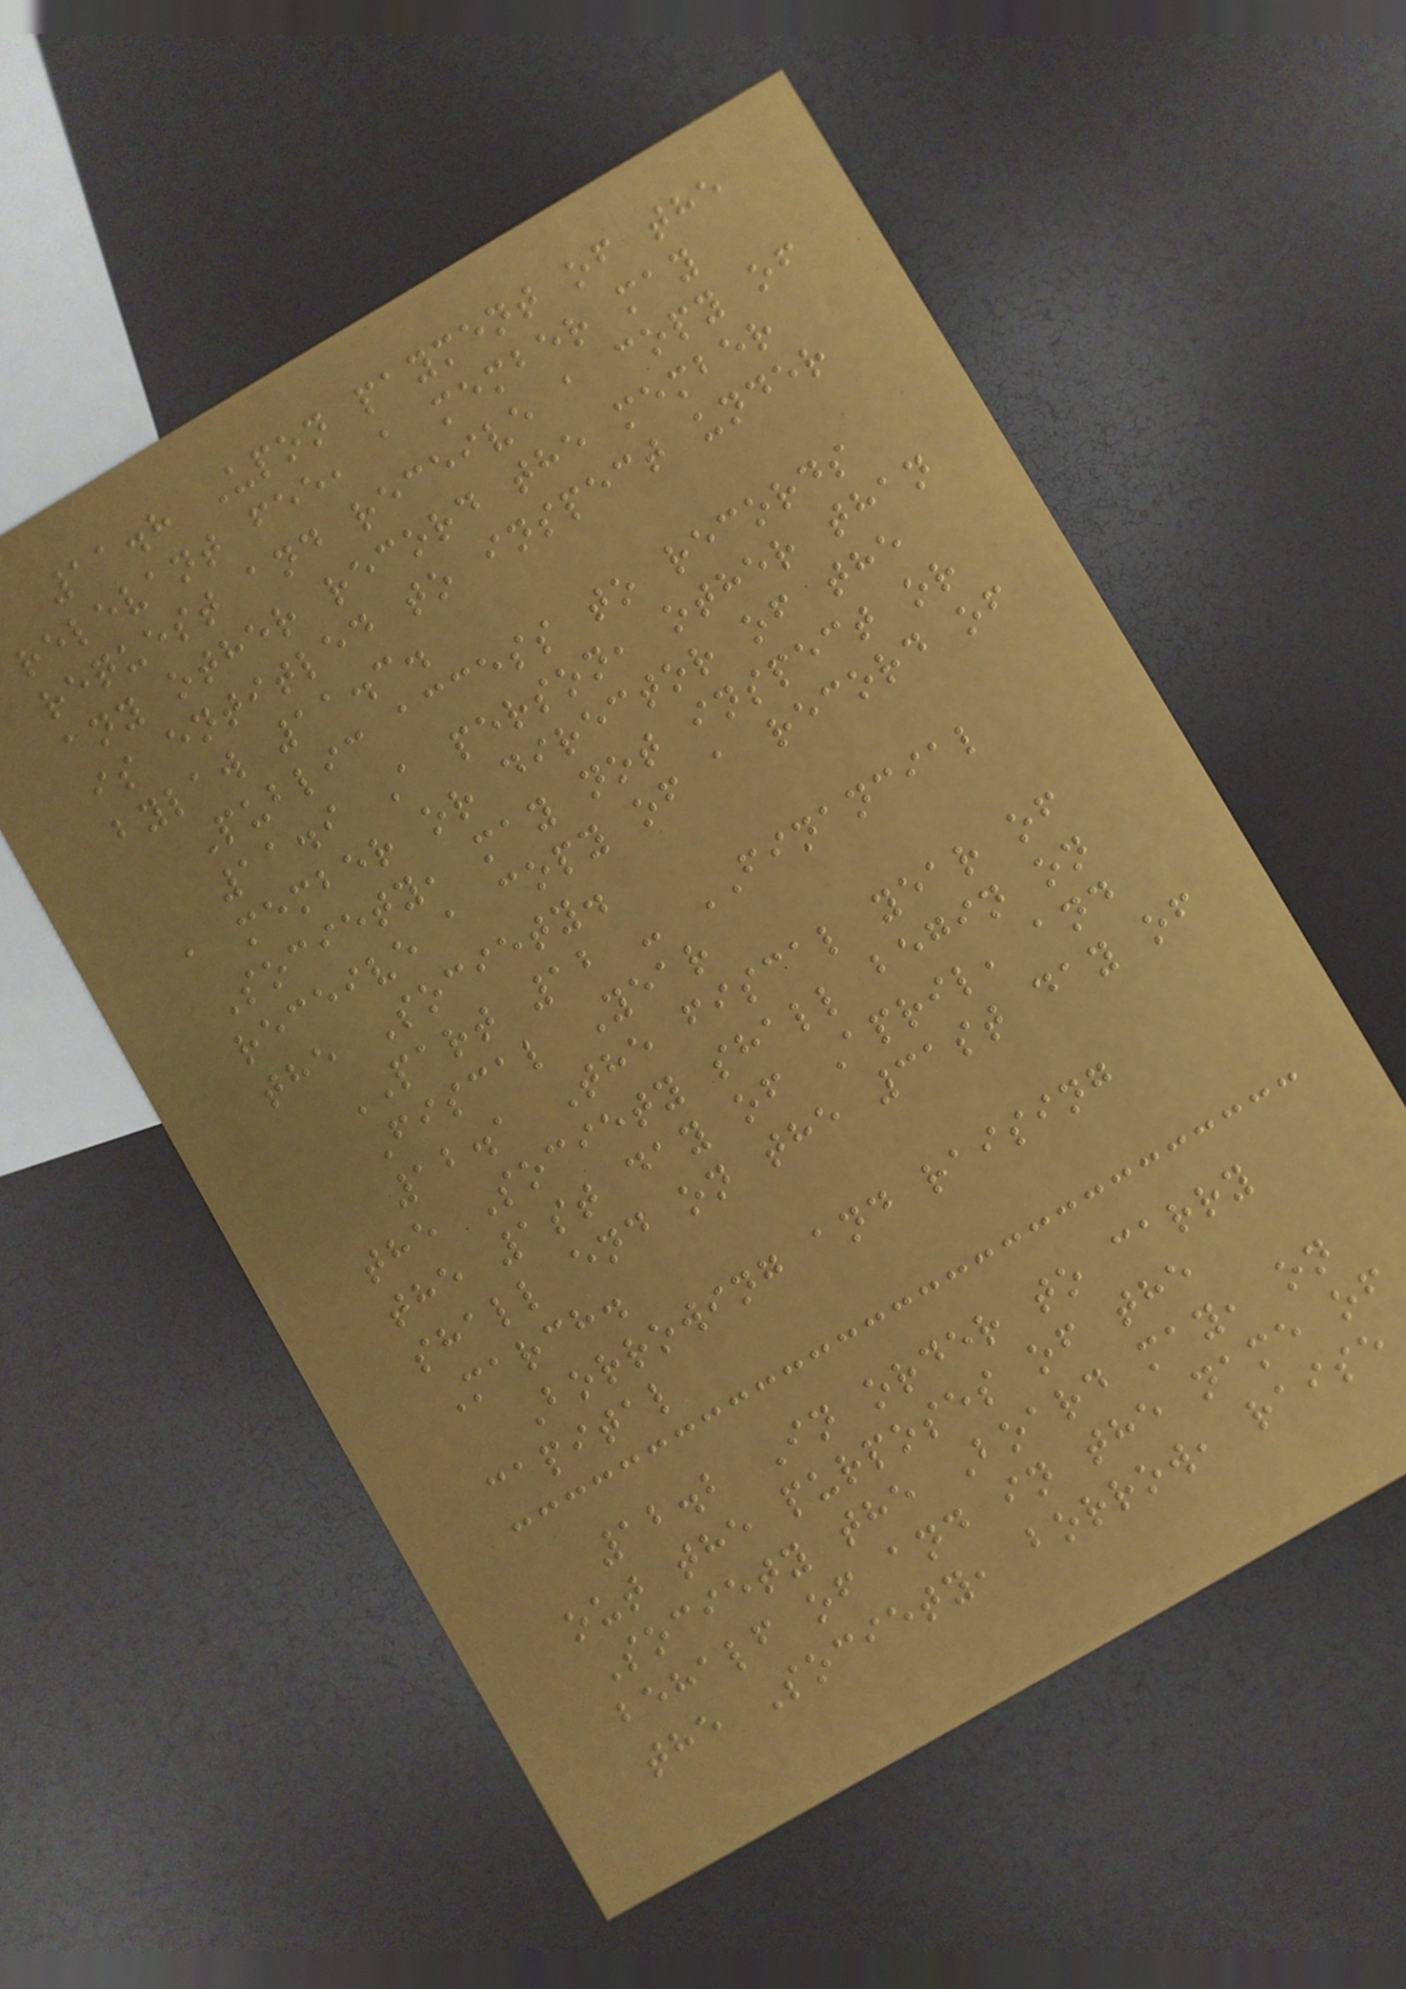11.8 Upon payment of the
relevant fee, a member may
request and receive a copy of
any other record the member
is entitled to inspect under
bylaw 11.3.
Public access to records
11.9 A person, other than
a member or director of the
Society, may not inspect or
receive a copy of a record of
the Society.
PART 12 - FINANCIAL
Fiscal Year
12.1 The fiscal year of
the Society shall begin on
the 1st day of April, and
shall end on the 31st day of
March.
Borrowing and raising
capital
12.2 In order to carry
out the purposes of the
Society the Board may, on
behalf of and in the name of
the Society, borrow, raise
